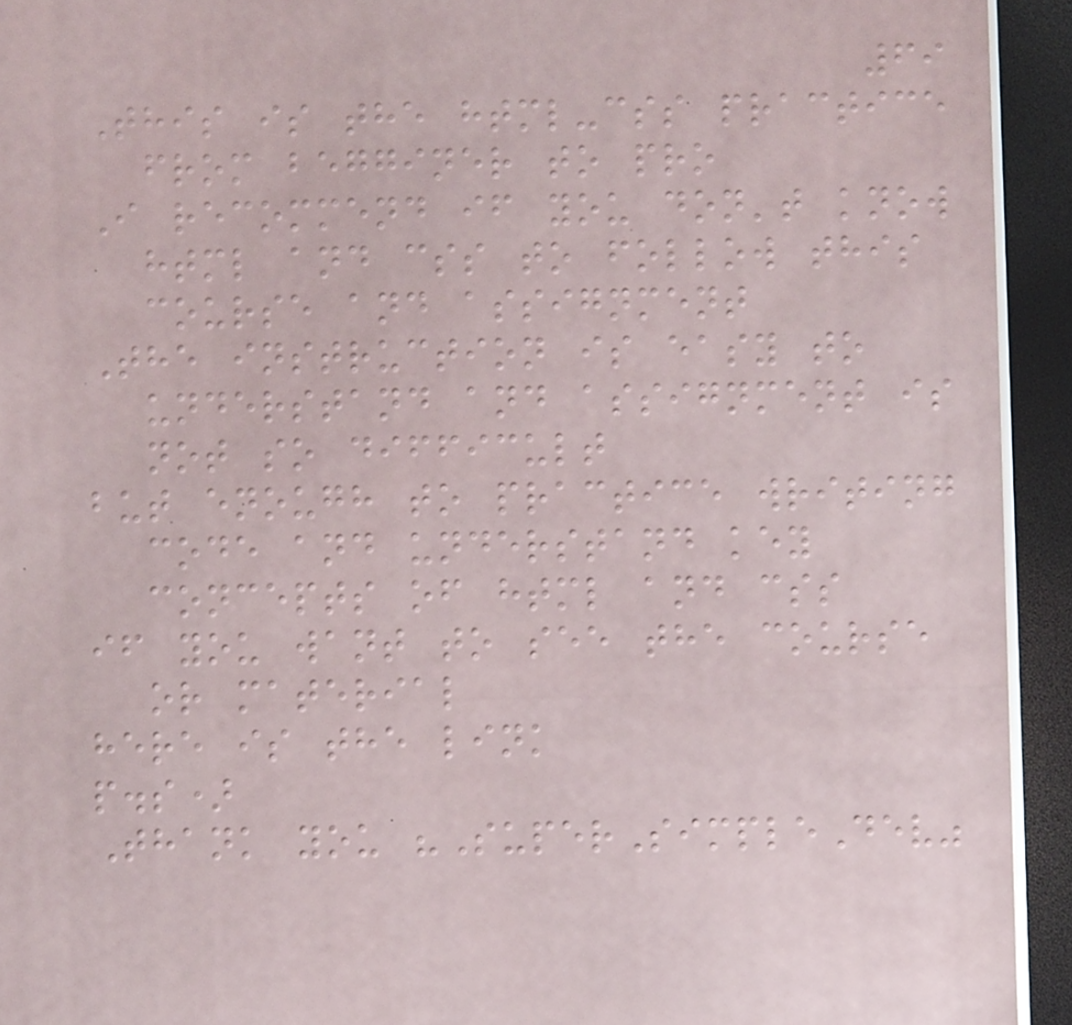69
This is the html-css practice
from begginer to pro
I recommend if you don't know
html and css to follow this
course and assignment
The instruction is easy to
understand and assignment is
not so difficult
but enough to practice writing
code and understand key
concepts of html and css
if you want to see the course
or material
here is the link
p.s)
Thank you "SuperSimpleDev"
